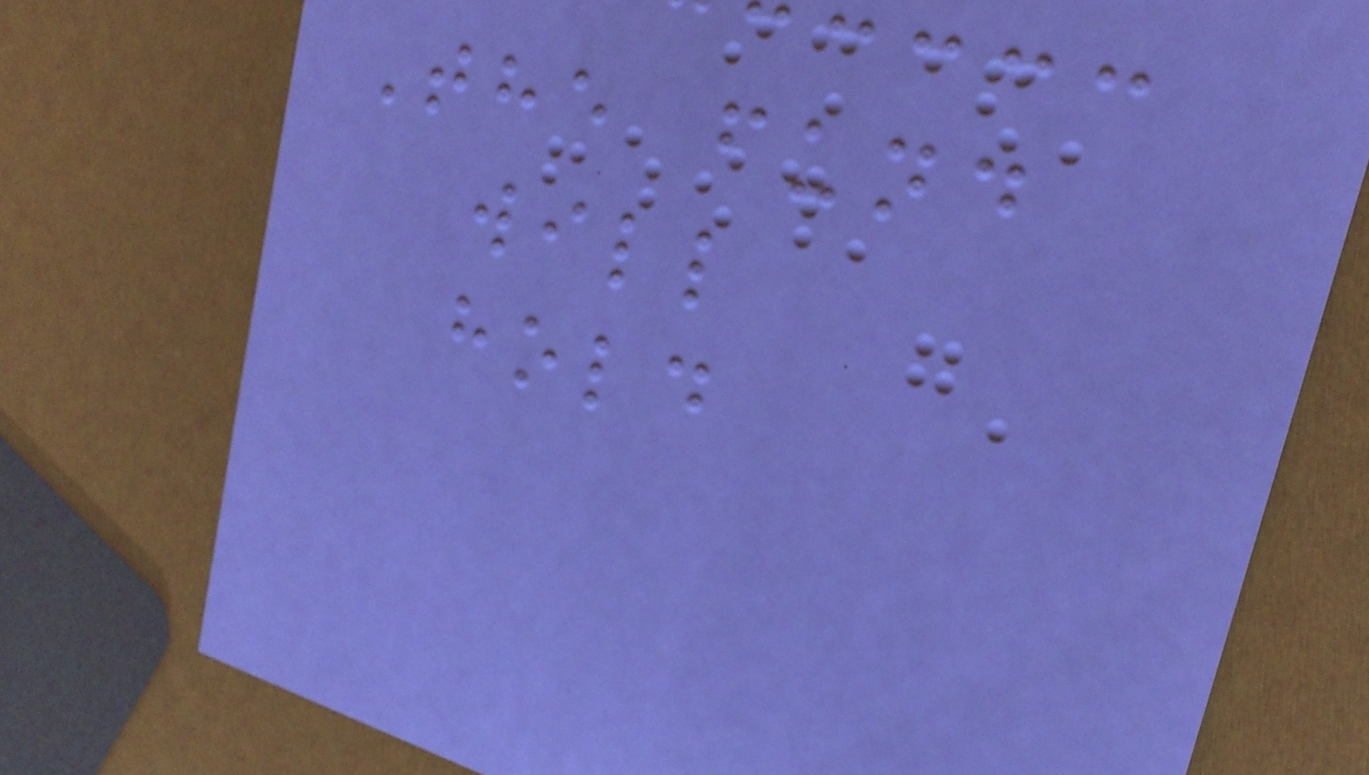The fund
will
hold
